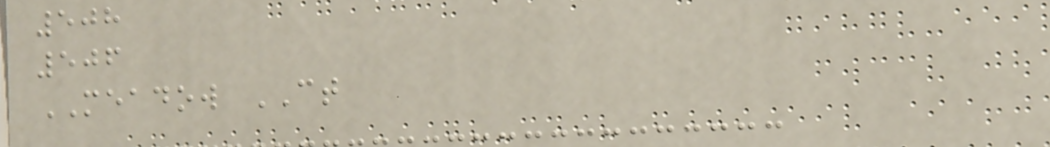508
506
MEADOW CT
